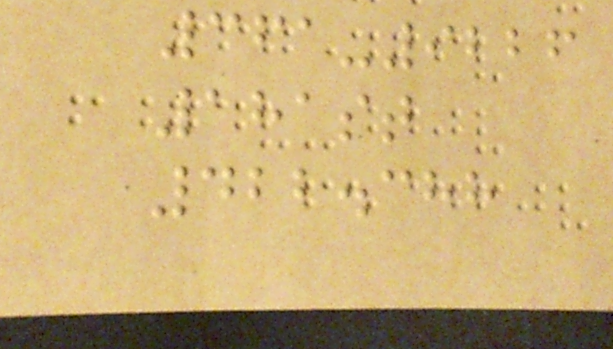361-9226
181st
422.388
